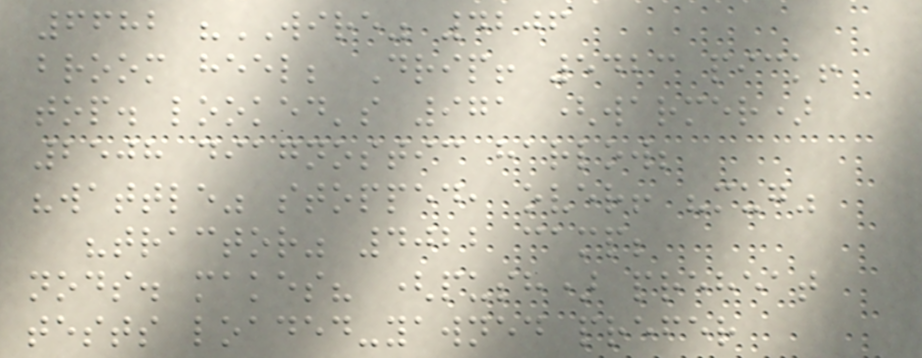6682 "WIRE" 4206
broom heel; Drip! 5423 pick!
top. looked's 971 (warmer)
2508 diagnostic harlow;
"wattle" stopped, over! "mug"
"tractor" 4022 camp;
nods. makes? (push) preheat
tests loaded-yawned prefer
